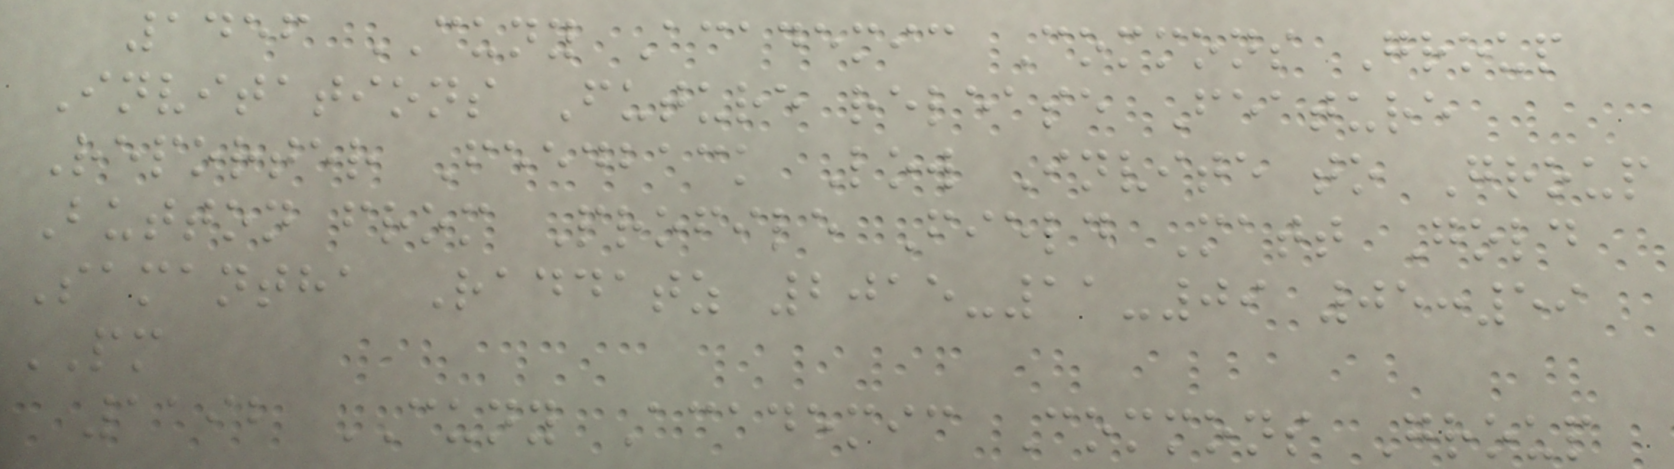1456 CUNY Academic Commons Group
Invitations Future release Feature
Reporter Feedback Low Invite to Group
Button from Profile Field Matt Gold
Samantha Raddatz 2015-11-09 05:59
PM
1192 CUNY Academic Commons Group
